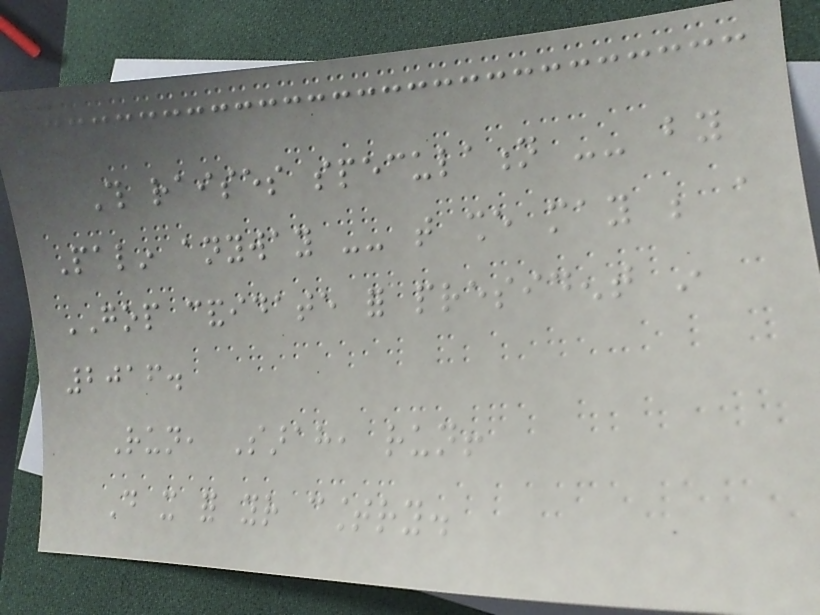This raises speculation -- by
Palin anyway -- that she may be a
GOP candidate for president in
2016.
Run, Sarah, run!
Do it for your country.
